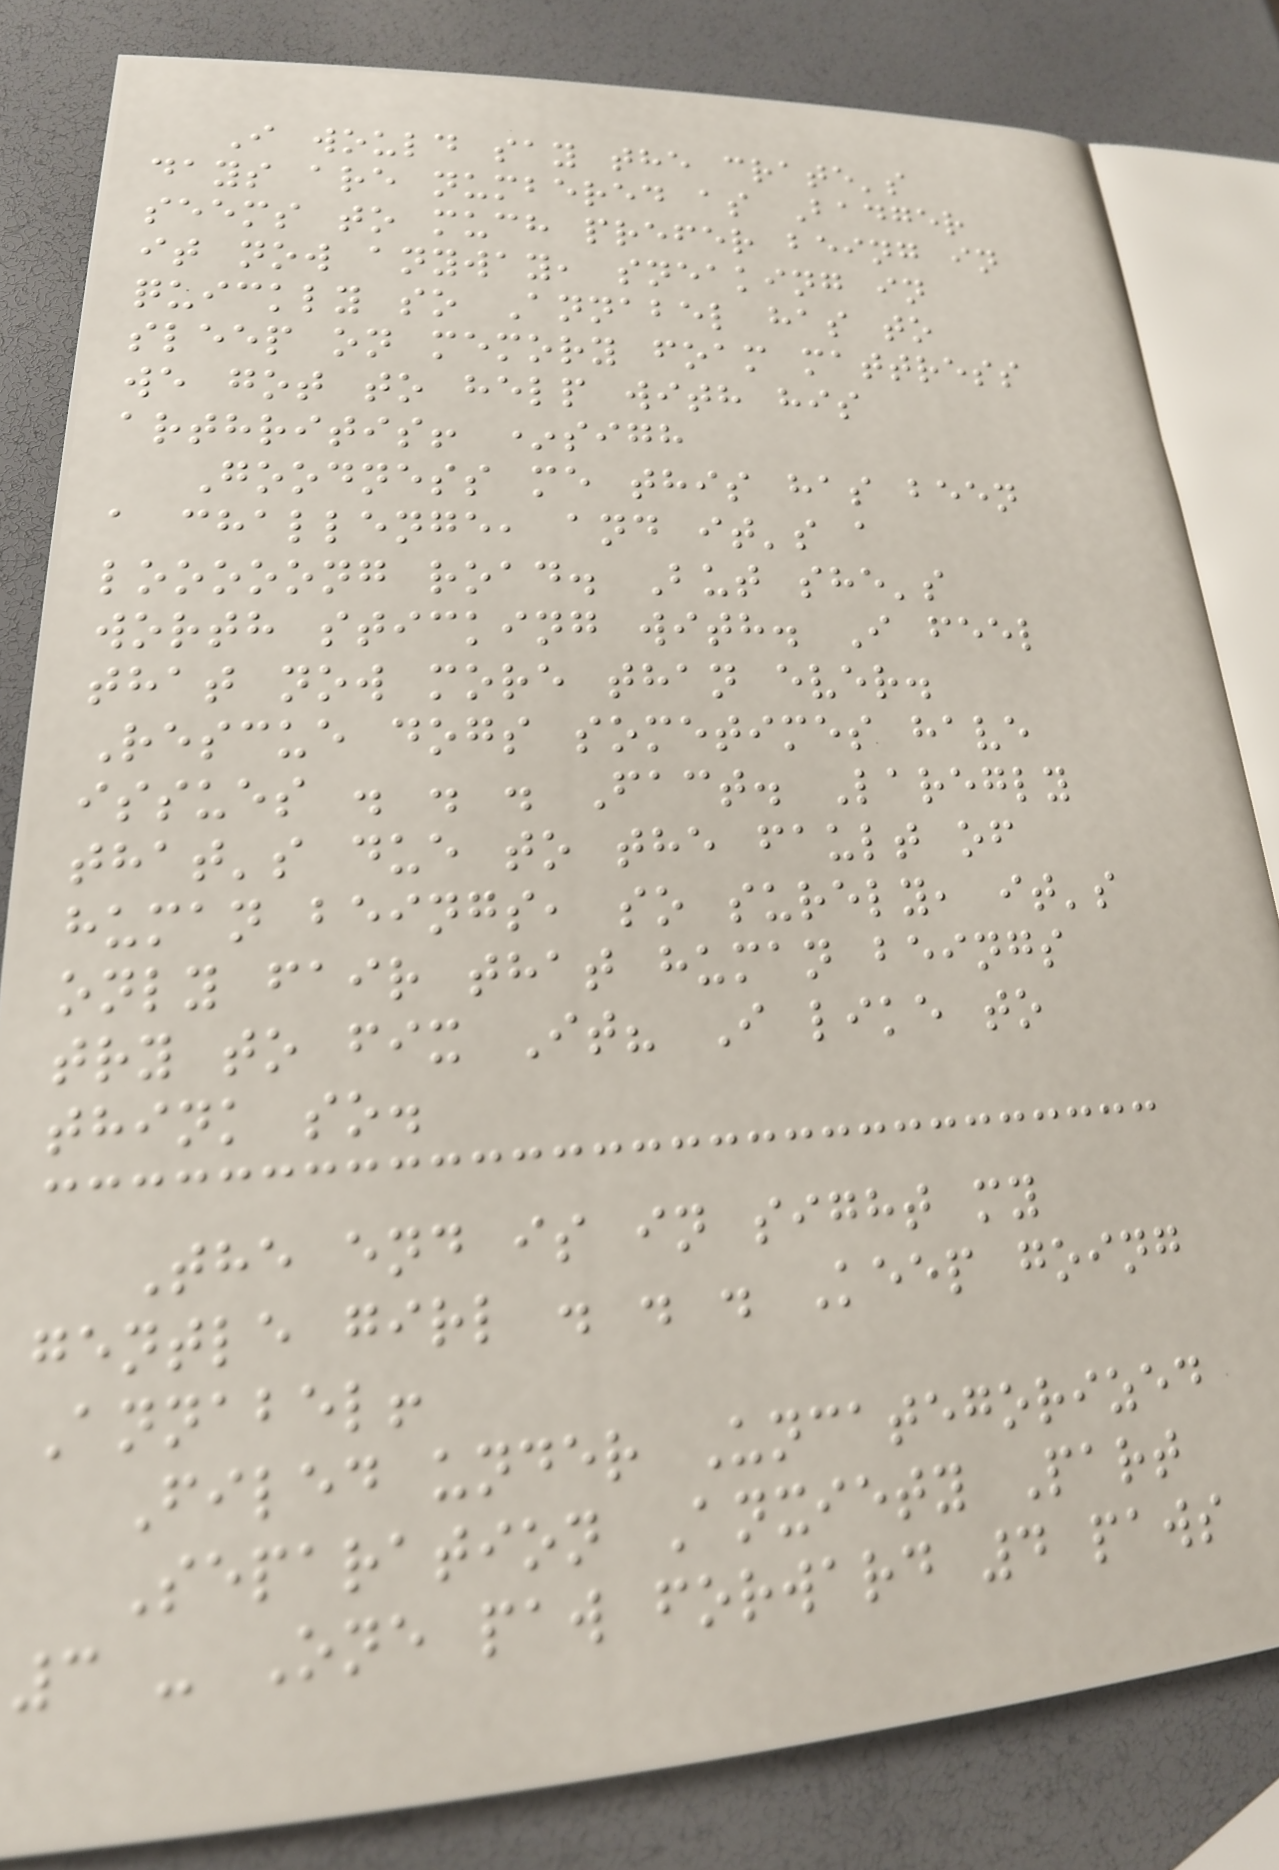I would say the crate's
days are numbered as Badger
seems to much prefer being in
it now anyway, sneaking in
quickly so Annabel has to
sleep on memory foam mattress
we got to help with his
arthritis! *sigh
Goodness me this has been
a challenge, and it's a
looooong road. But she's
worth sticking with. I feel
that now more than ever.
Rescue dogs sometimes have
issues . . . Fact. Laregly
that's due to the fault of
human beings, so surely, it's
only fair that human beings
try to fix It? I like to
think so.
The end is in sight my
gentle girl . . . Keep going
Annabel!
Filed under Uncategorized
Separation Anxiety Part
3 - One paw forward 4 paws
